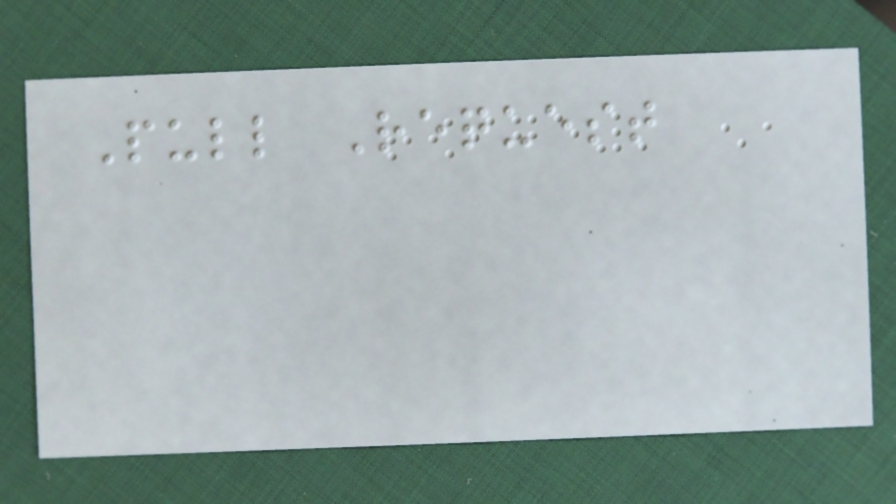Pull Request
